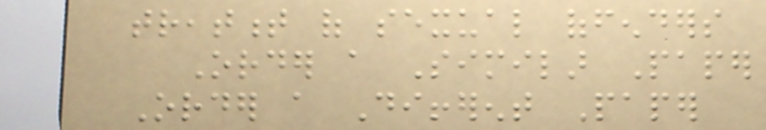treatment of sexual offenders
Order a Similar Paper
Order a Different Paper
